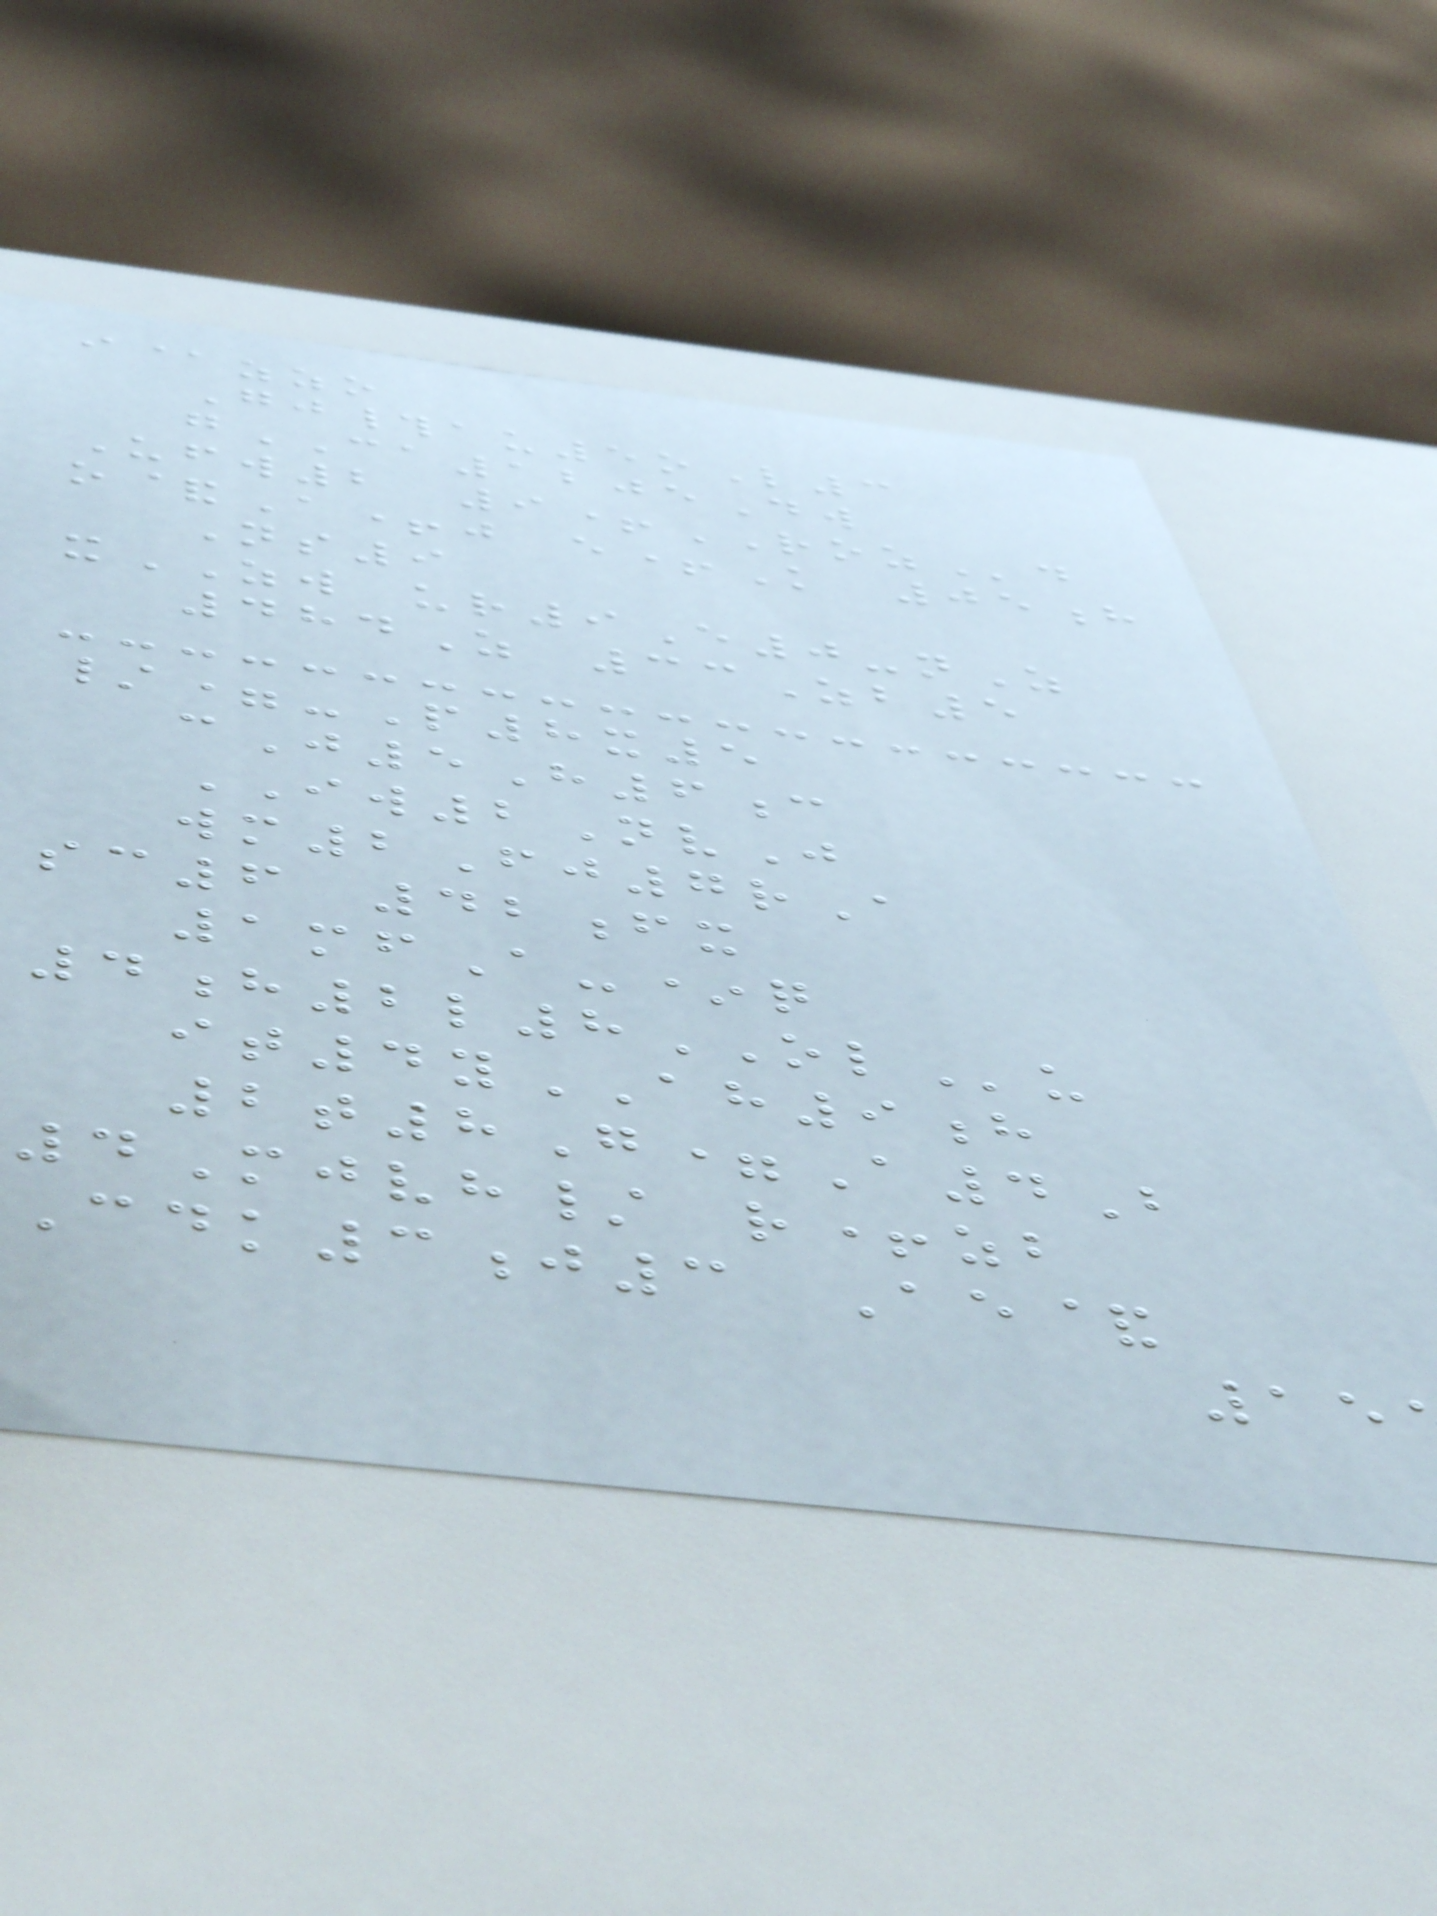i@zzo
Gj#au5oL3
gCA1205Dw
Ufw2 9+ROZd
o&A+j e+K 05h
Ns9
xZW ur9E0-nZ
484Z 33Zb5
/=-P8x5
cJ5H6c
IW2NvJ
wm2Fj7rA
sc6 42fx
1mfA-*q
4h2l8OLu
it4yAH9h
2t8G=A4B
4Mjvh/ r+zb
Cdk3j3 Ae&
